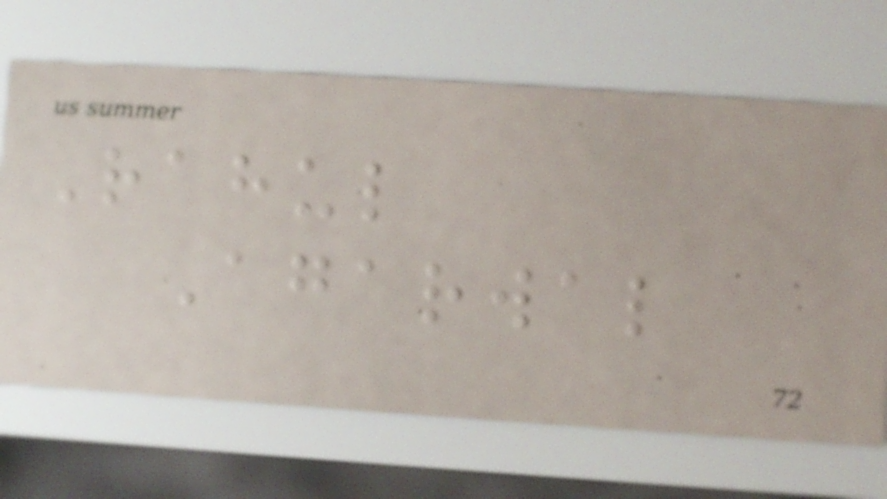Rahul
Agarwal
